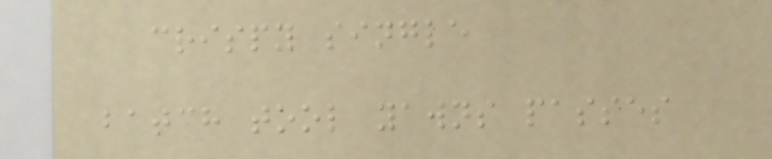crispy single
batch tool yawns passes
